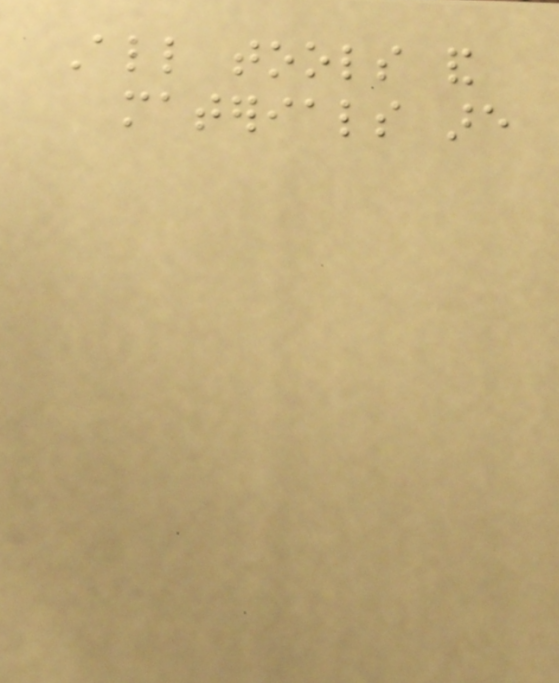All tools and
materials are
